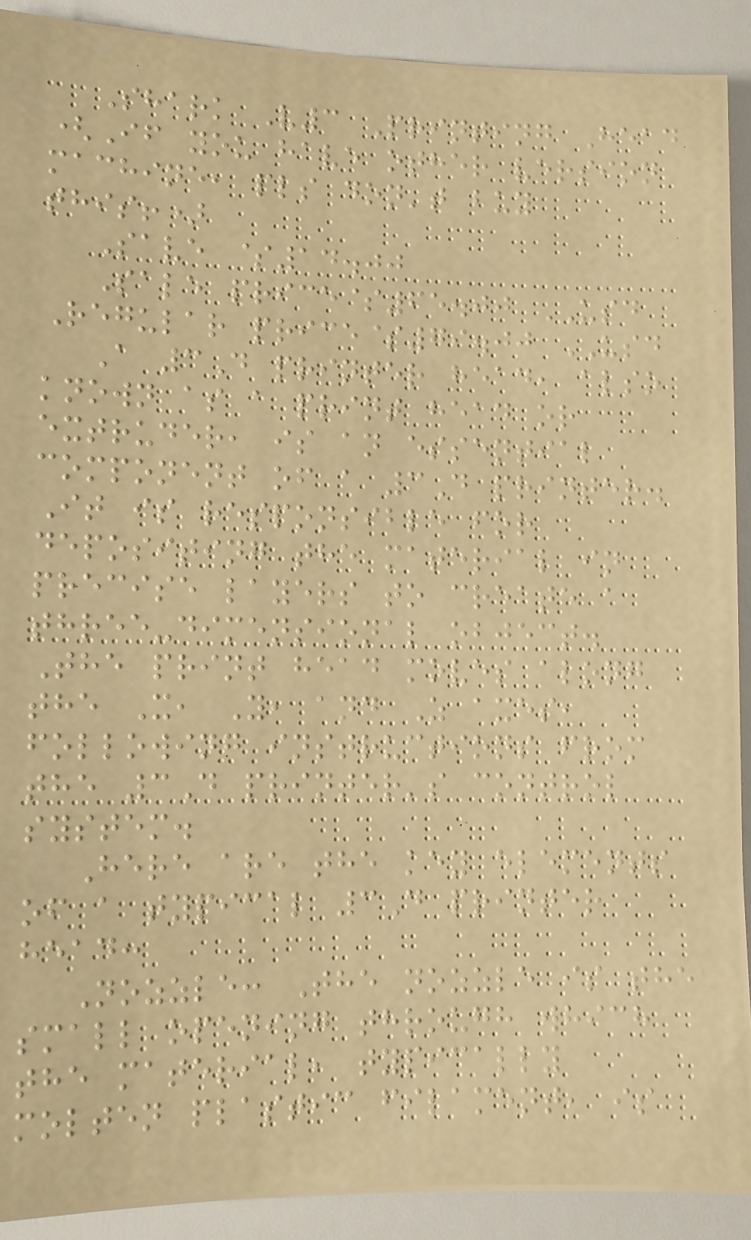Shark V3 Printing Head
(If you have other version
machine, pls don't buy
this!)
Save $14.00
Sale price$65.00 USD
Regular price$79.00 USD
A 3D printer head, also
known as a print head or
extruder, is an essential
component of a 3D printer.
It is responsible for
depositing the material in
precise layers to create a
three-dimensional object.
The print head moves along
the X, Y, and Z axes,
following instructions from
the 3D printer's control
system.
Here are the key elements
of a typical 3D printer
head:
Nozzle: The nozzle is the
small opening through which
the material, typically
molten plastic filament, is
